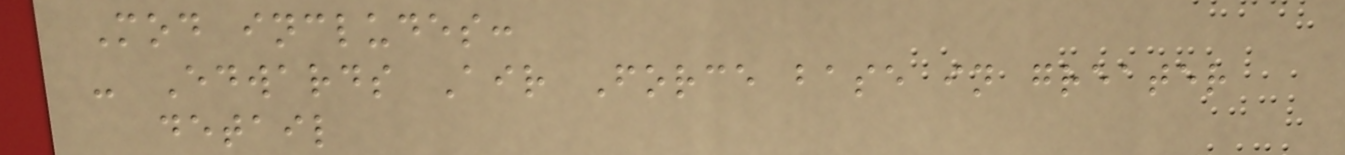Mod includes:
- Edwards Air Force base in greater
detail
